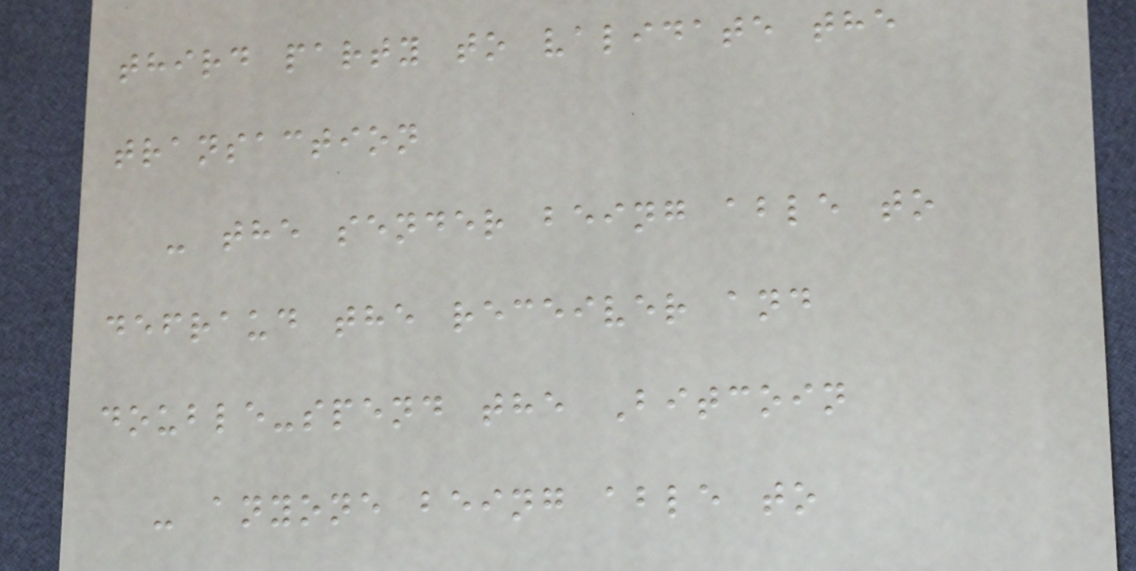third party to validate the
transaction
- the sender being able to
defraud the receiver and
double-spend the Bitcoin
- anyone being able to
